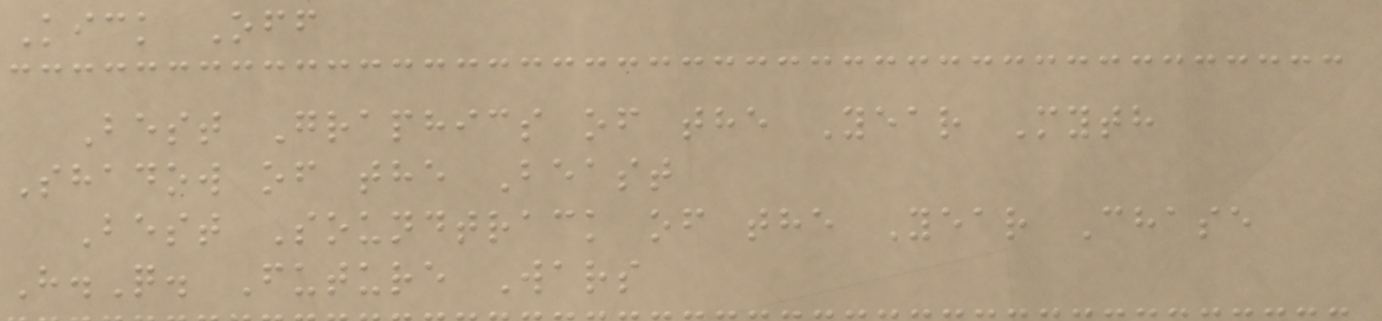Kick Off
Best Graphics of the Year Myth
Shadow of the Beast
Best Soundtrack of the Year Chase
H.Q. Future Wars
